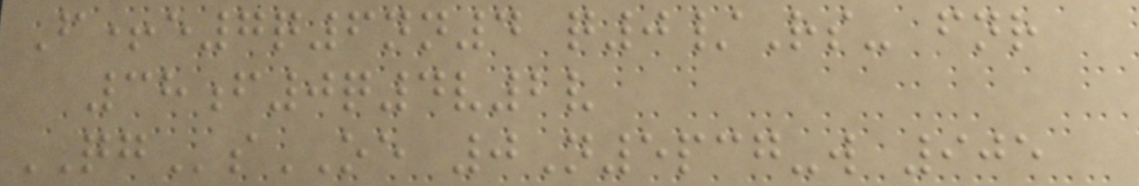F+e7q6nn4 q0/Rs- fnr
38f0q4v2v
QGsOE 0N5pcg-w 905
